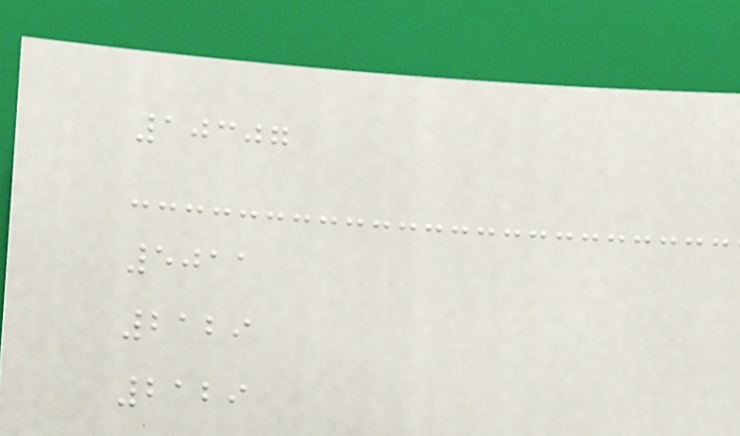10307
5011
2129
2129
